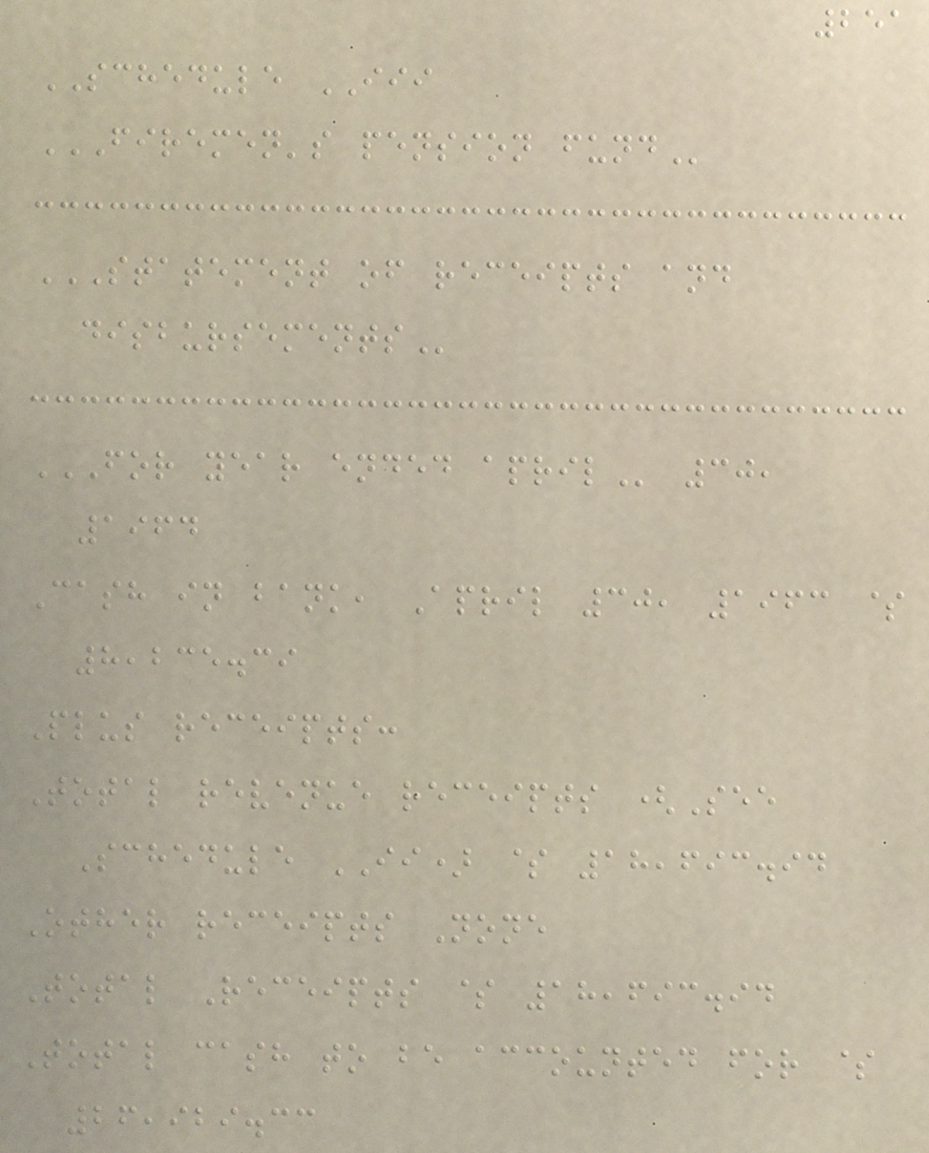251
SCHEDULE III
FIREMEN'S PENSION FUND
STATEMENT OF RECEIPTS AND
DISBURSEMENTS
FOR YEAR ENDED APRIL 30,
1964
Cash in bank, April 30, 1963 $
8,235.39
Plus receipts:
Total revenue receipts (See
Schedule II) $ 18,693.94
Other receipts None
Total Receipts $ 18,693.94
Total cash to be accounted for $
26,929.33
